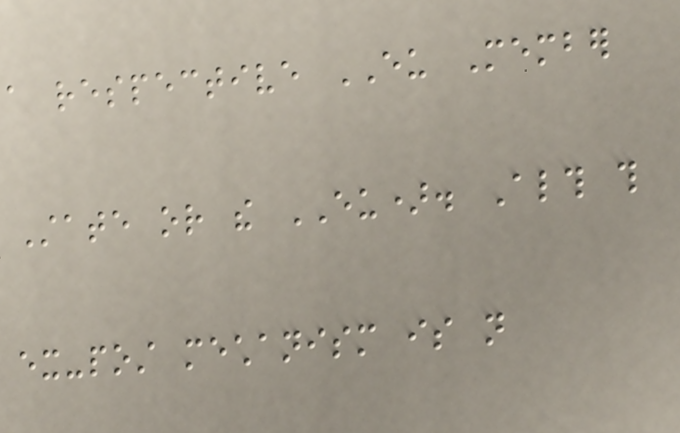a respective EU Member
State or the EU). Although this
ex-post mechanism is not
